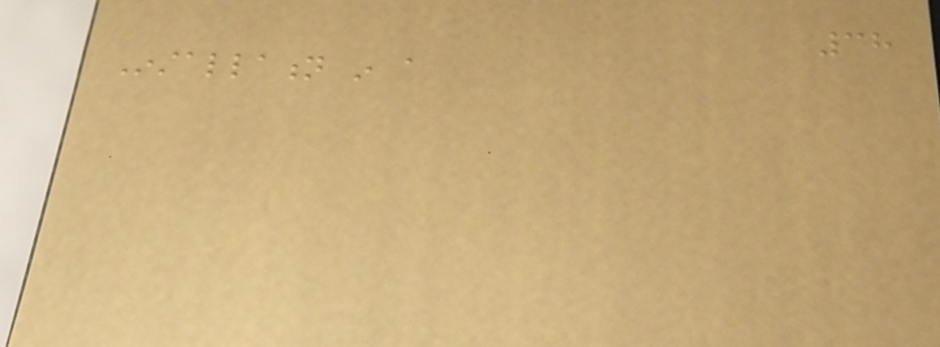38
Installation in a
